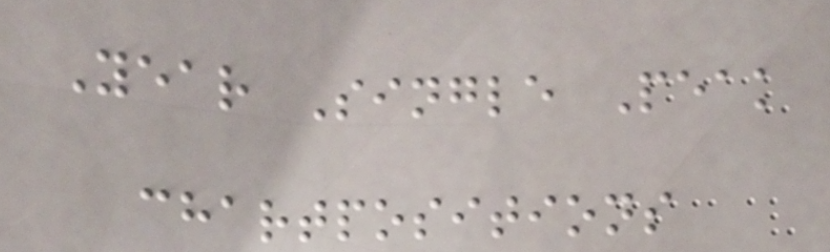Year Single Peak
chartpositions
